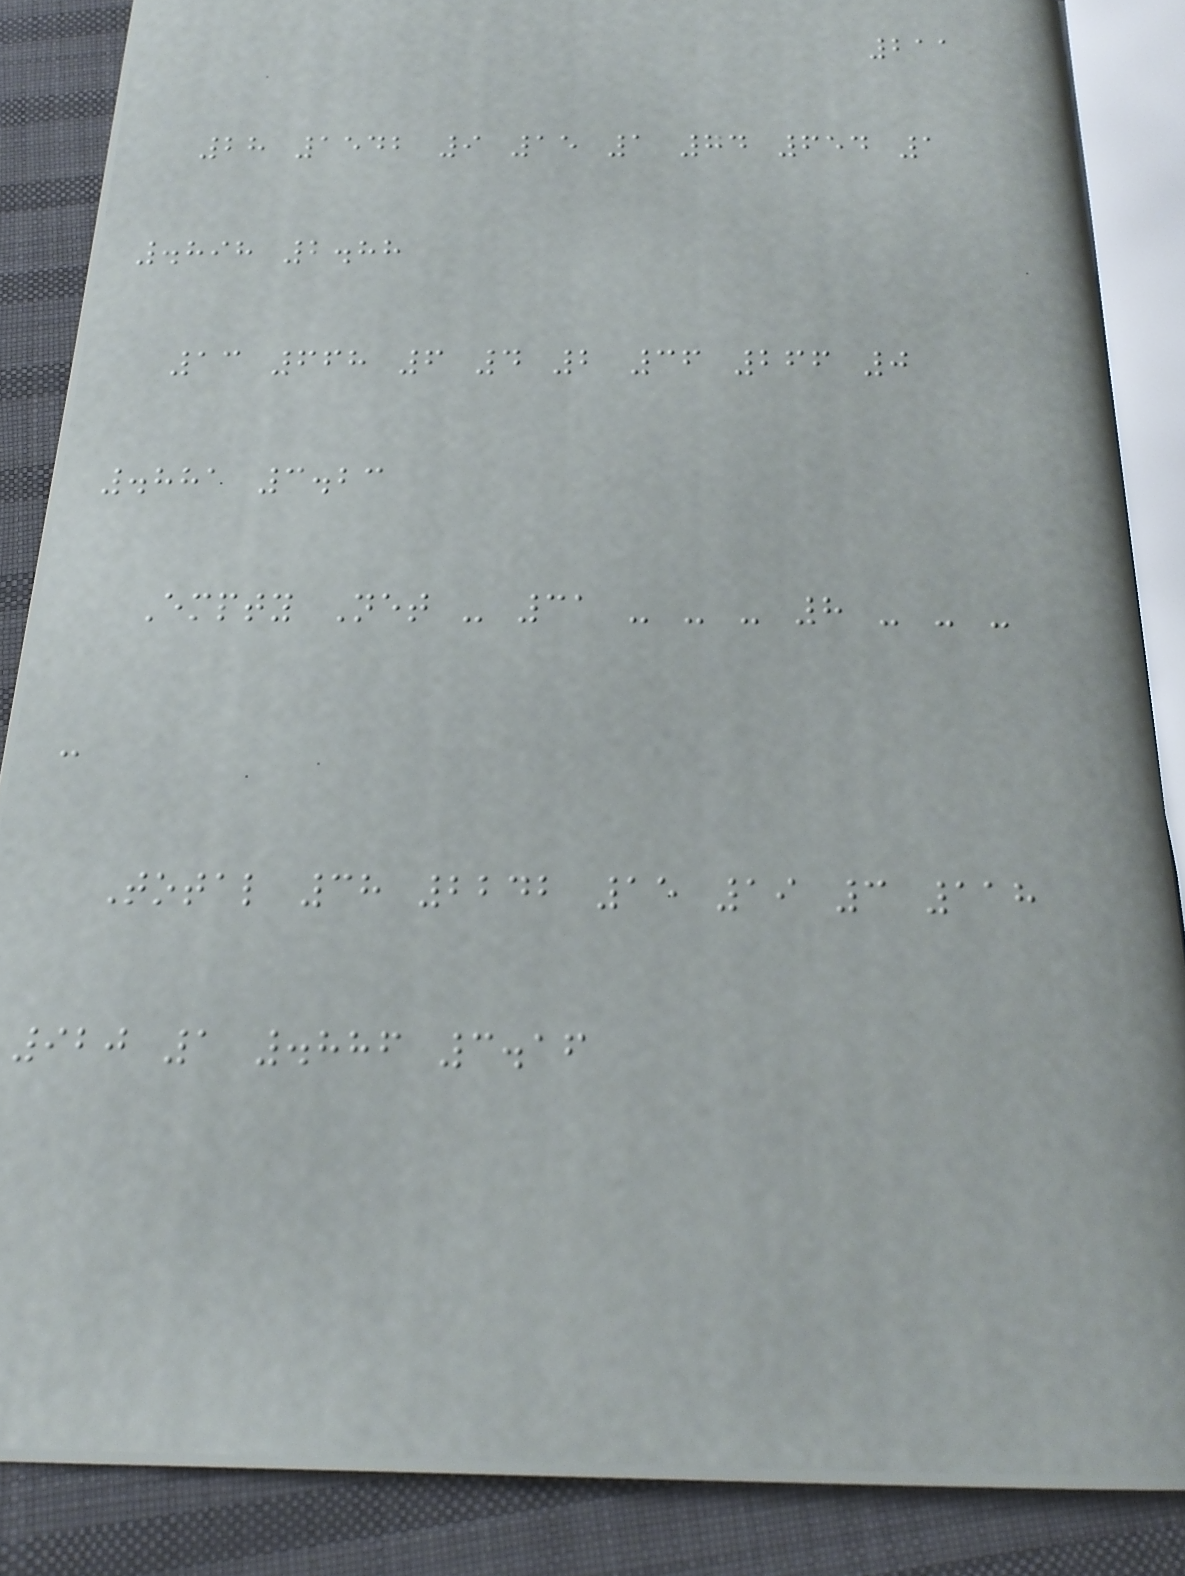211
28 1542 9 15 1 74 654 1
.898 2.88
13 668 6 4 2 36 266 0
.881 3.23
Empty Net - 31 - - - 8 - - -
-
Total 38 2242 15 19 3 118
920 1 .886 3.16
